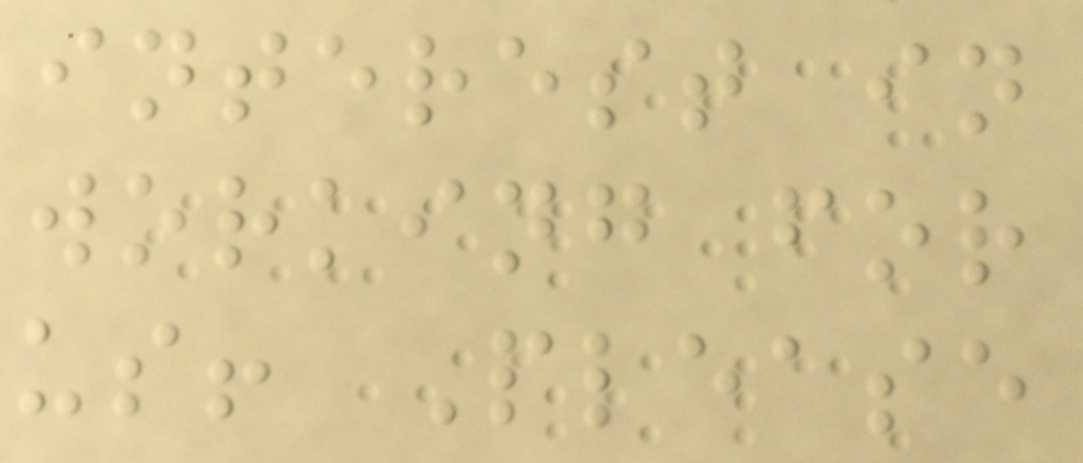interest in
working for
us! Please
